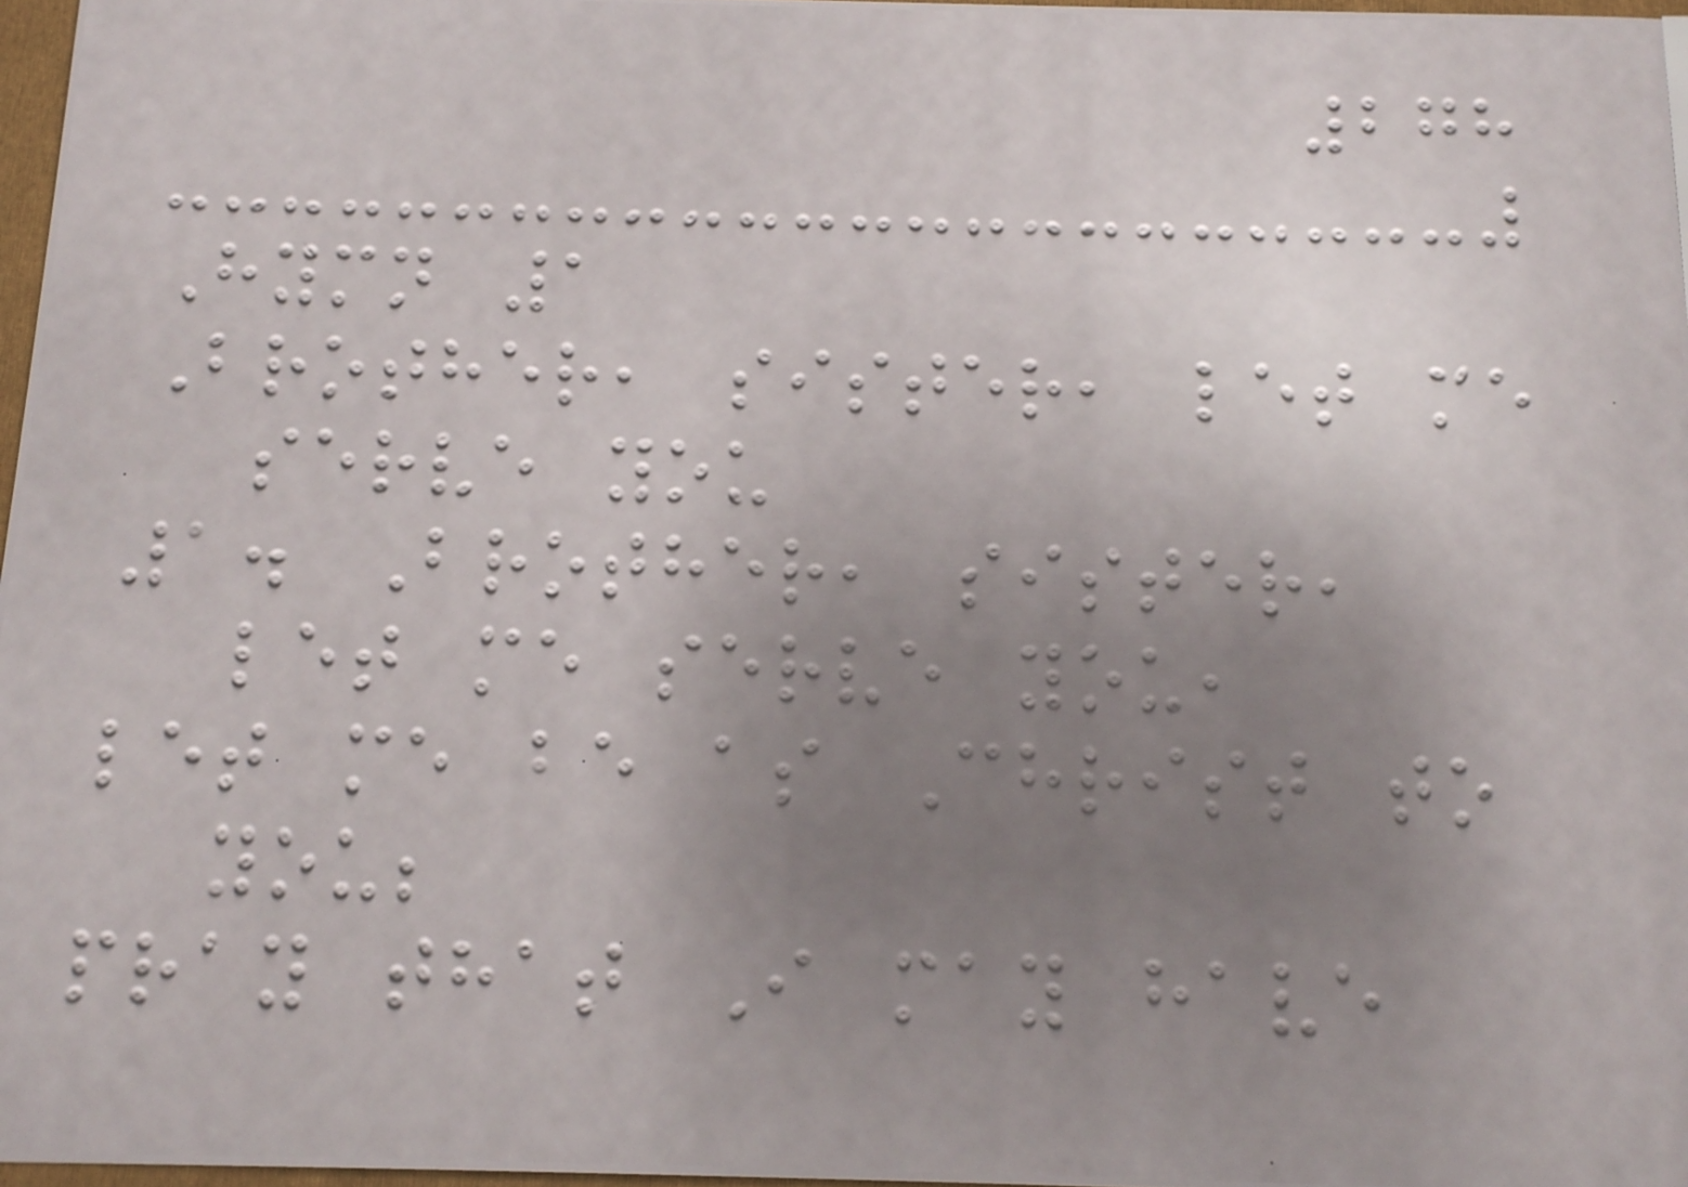278
Hymn 1
Brother, sister, let me
serve you
1. Brother, sister,
let me serve you,
let me be as Christ to
you;
pray that I may have
